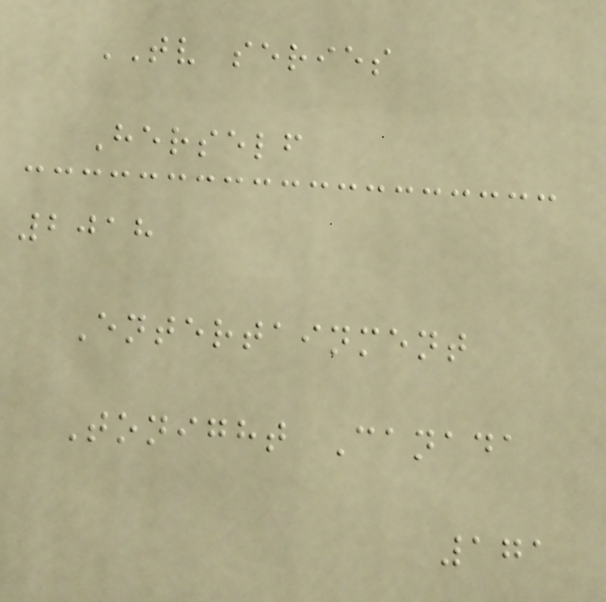TV series
Herself
2018
Entertainment
Tonight Canada
171
